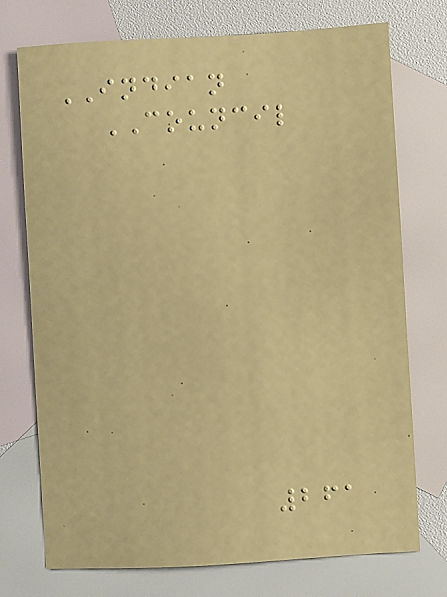INDIAN
COUNCIL
261
